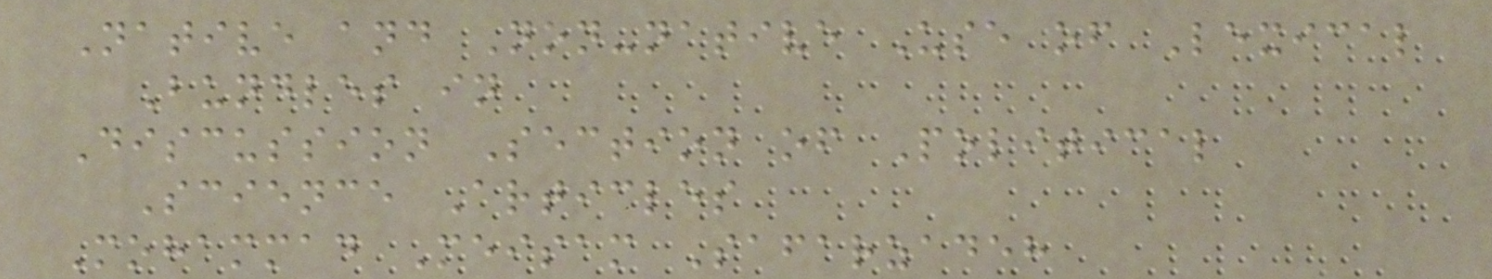Native and Non-native Use of Lexical
Bundles in
Discussion Section of Political
Science Articles
Mohammad Meisam Safarzadeh
